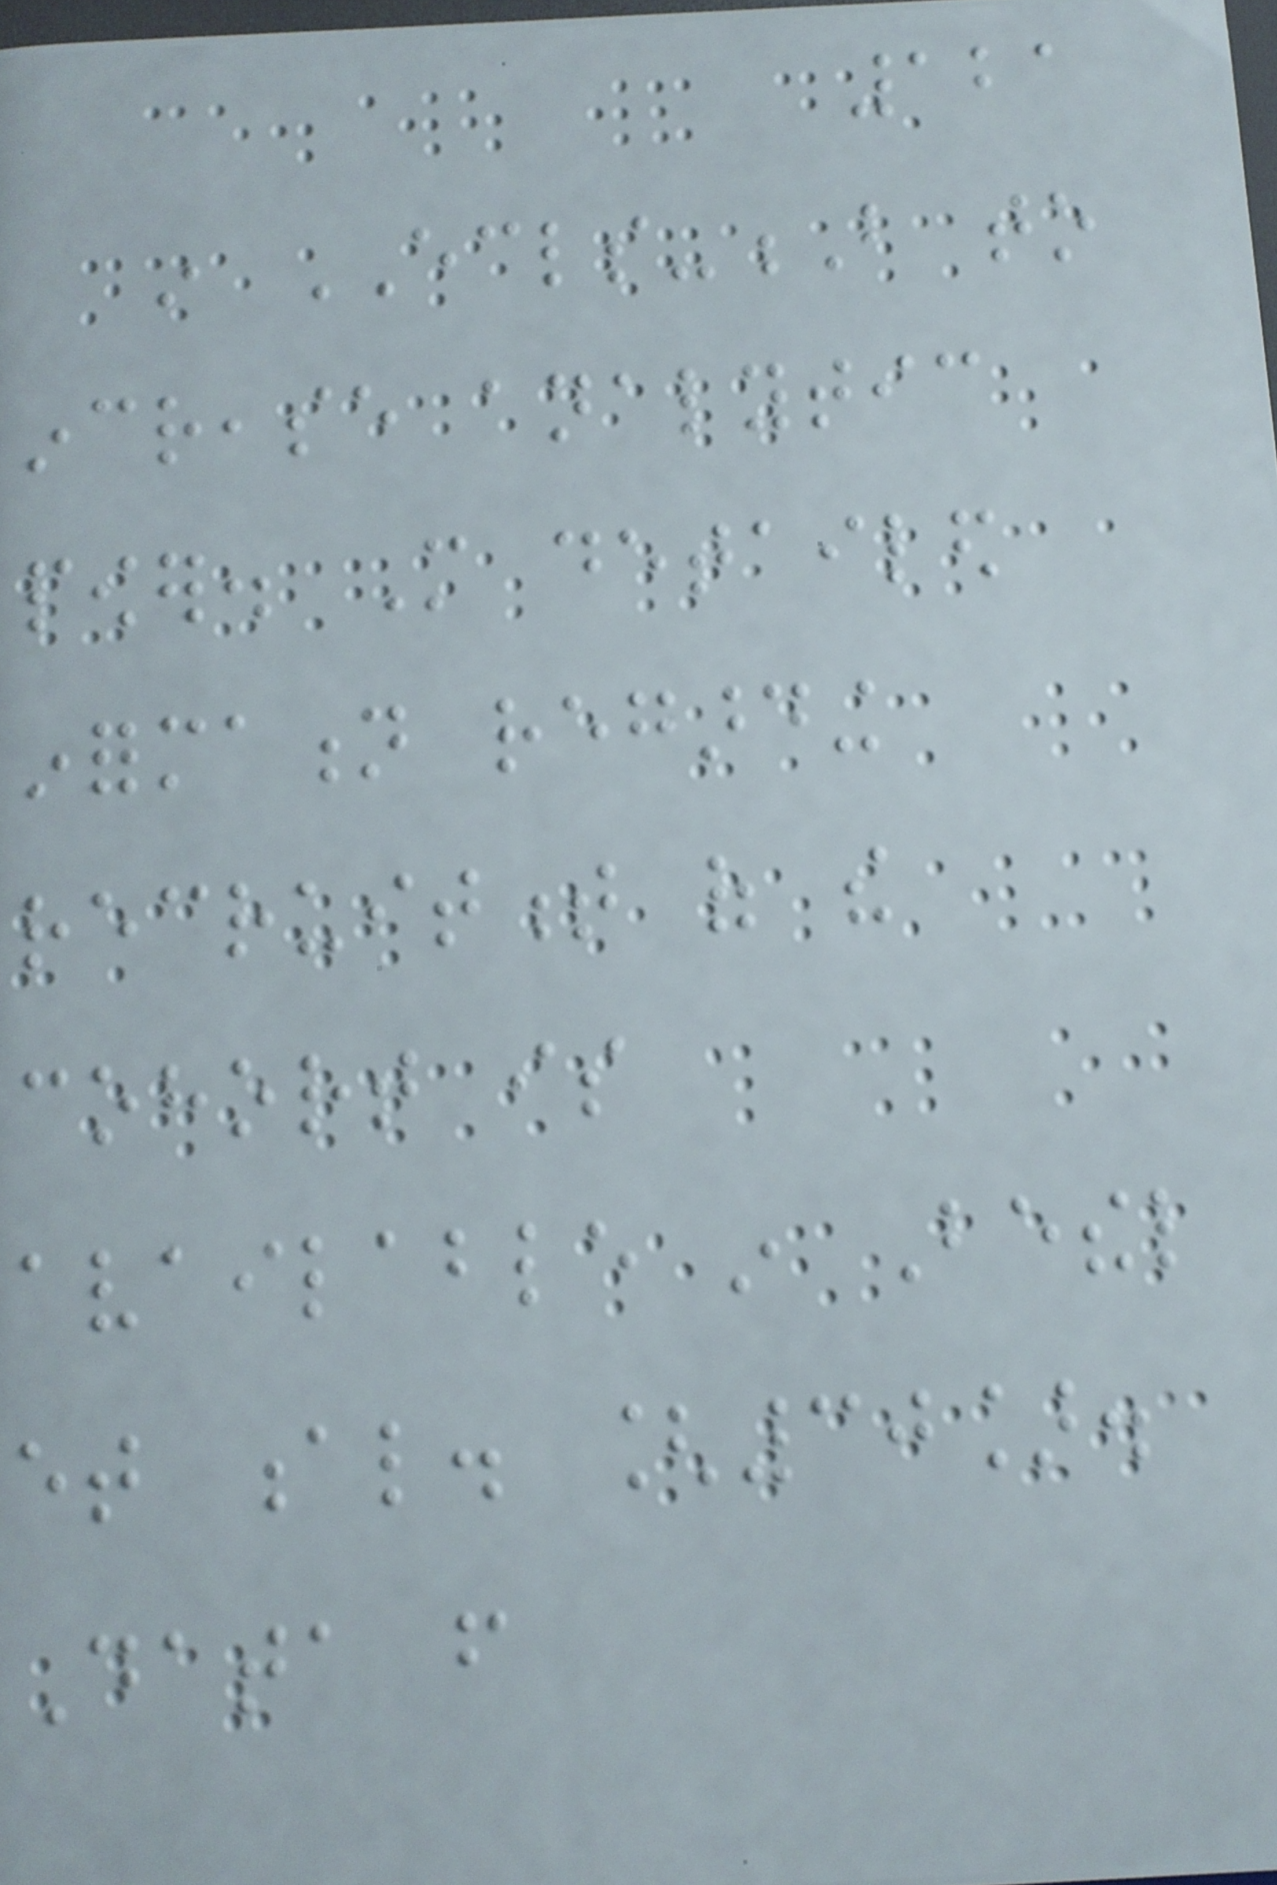121
in ECLS-B to
increase analytic
power. More detailed
information regarding
recruitment of the
cohort is
available in Bethel
et al. [30].
Data from
